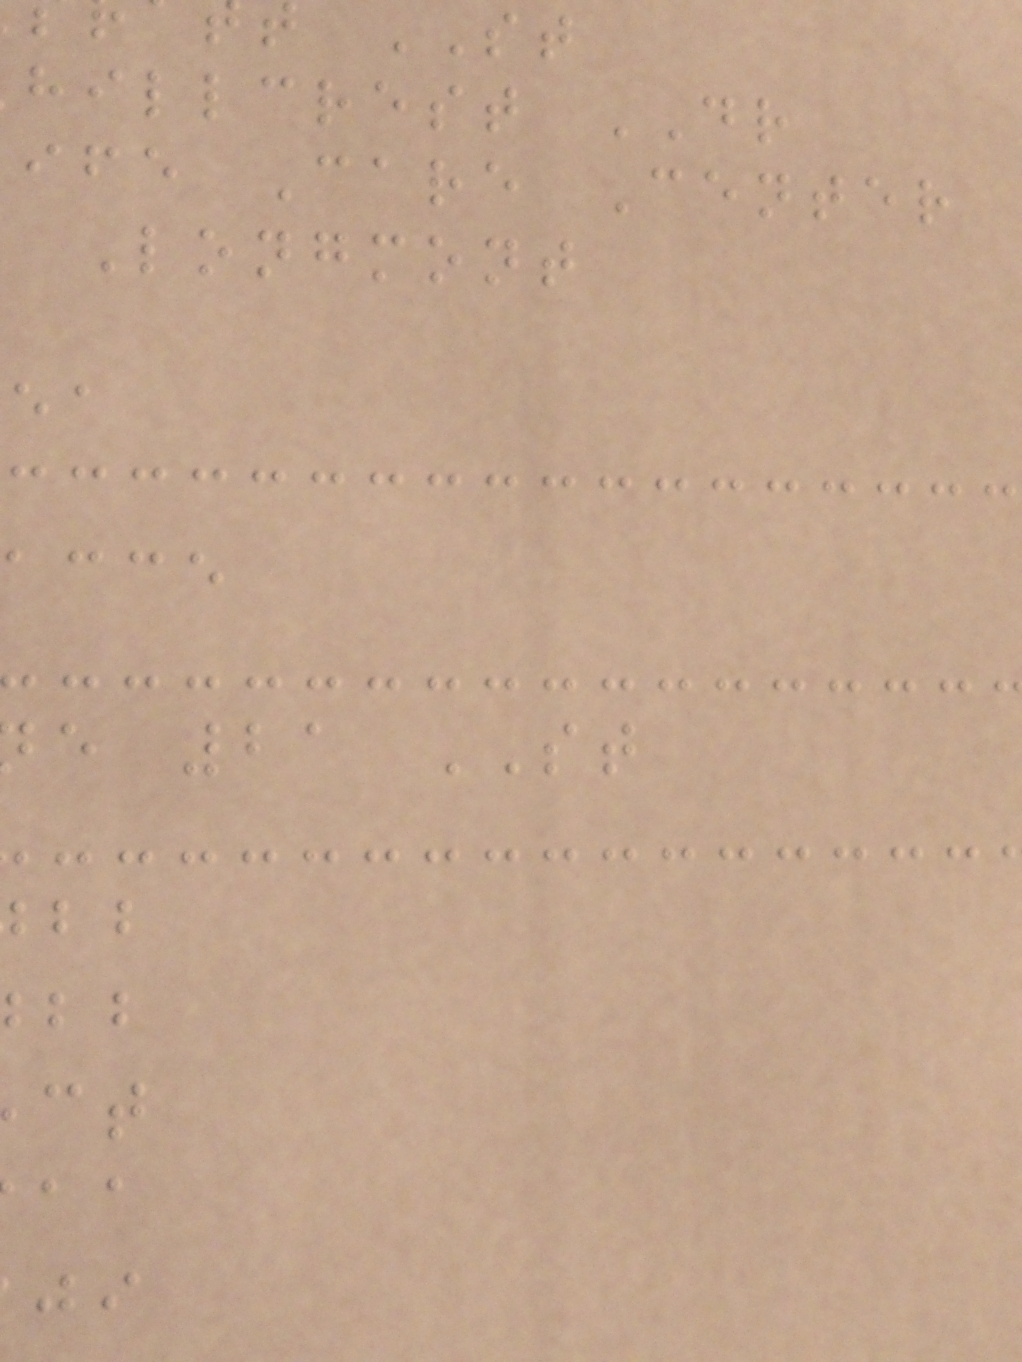ST
hillcrest DR
ife Care Center
Longmont
acce
e 21 ST
